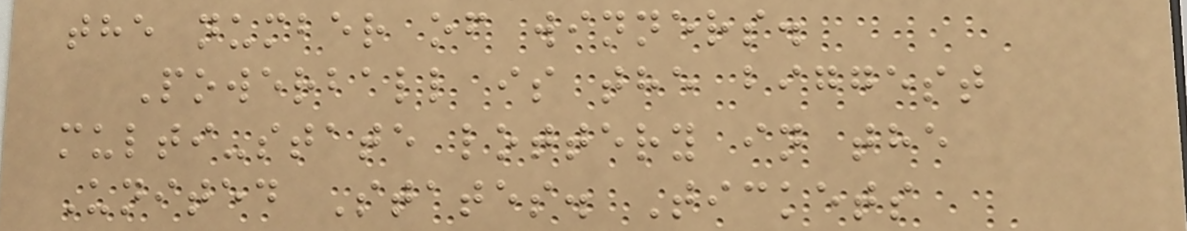the number of winners.
Powerball is the biggest
multi-state lottery in the
United States. Tickets
